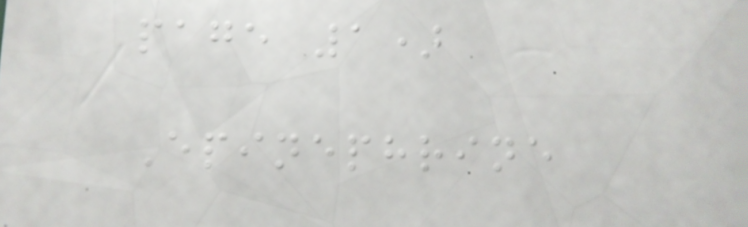page 1)
Epinephrine
